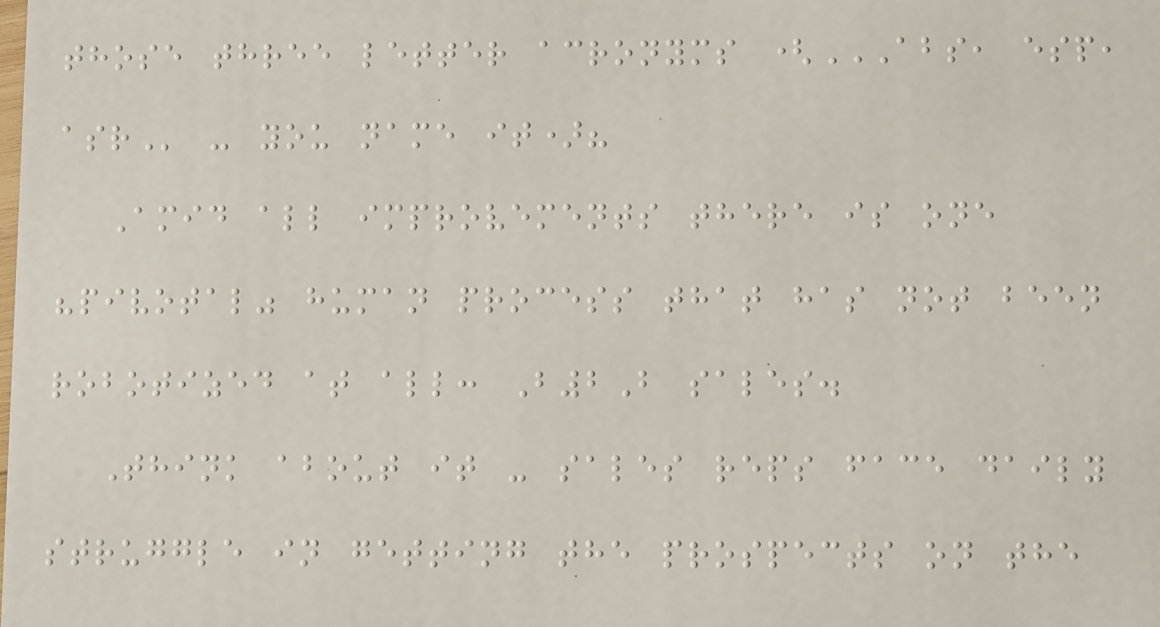those three letter acronyms (ABS, ESP,
ASR - you name it)?
Amid all improvements there is one
"pivotal" human process that has not been
robotized at all: B2B sales.
Think about it - sales reps face daily
struggle in getting the prospects on the
